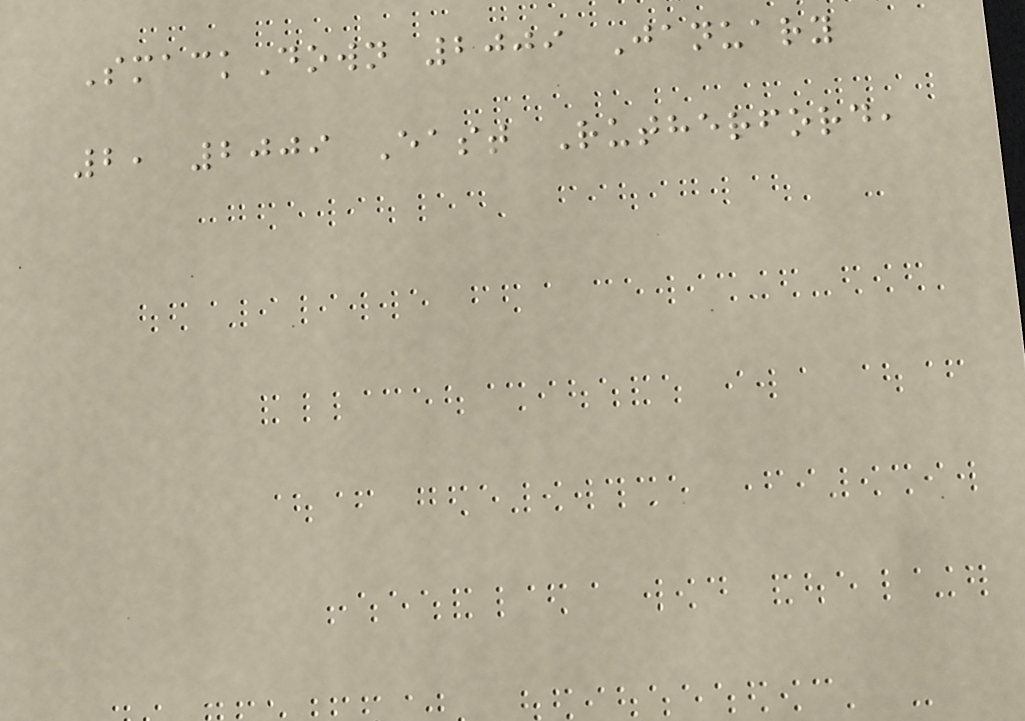SmackDown 2009 January
2, 2009 East Rutherford,
